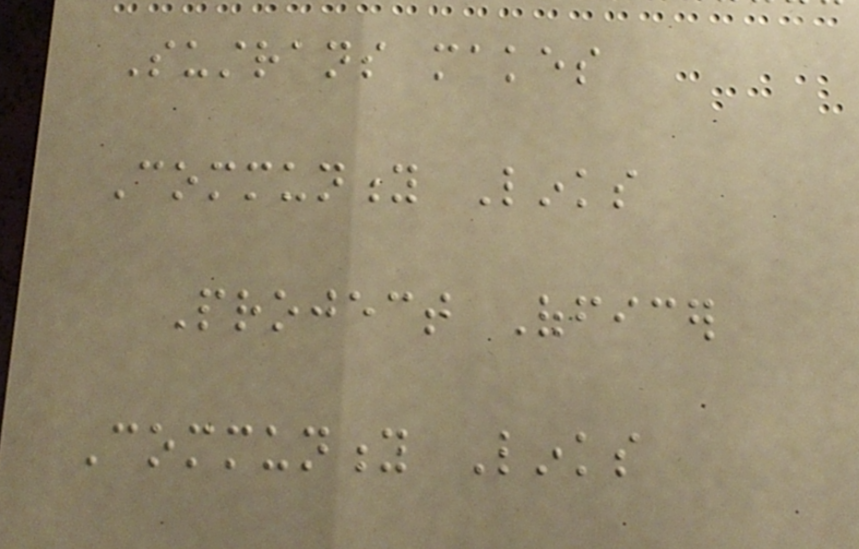Sustrans makes
Community Links
Project Officer
Community Links
